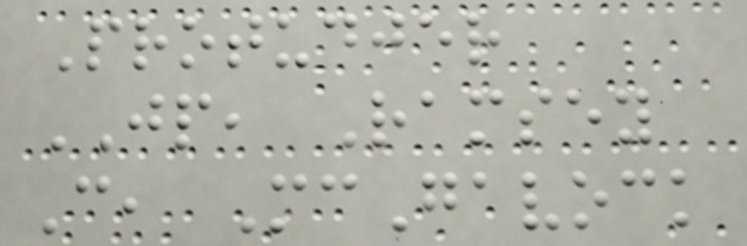Protudjer
JP, Ramsey
C, McGavock
